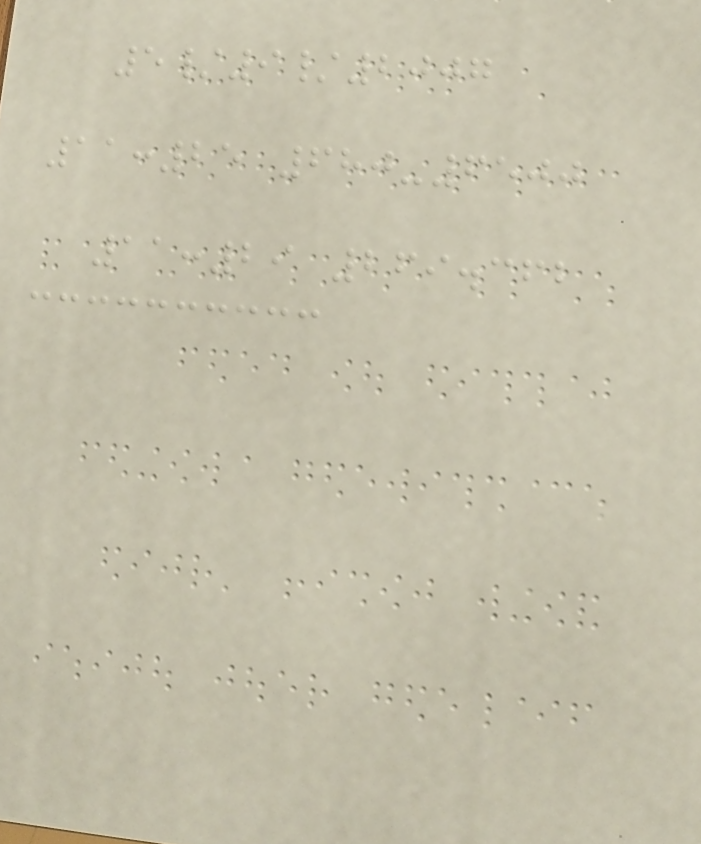5/9/2007
11:25 680-6500
11:29 269.362
